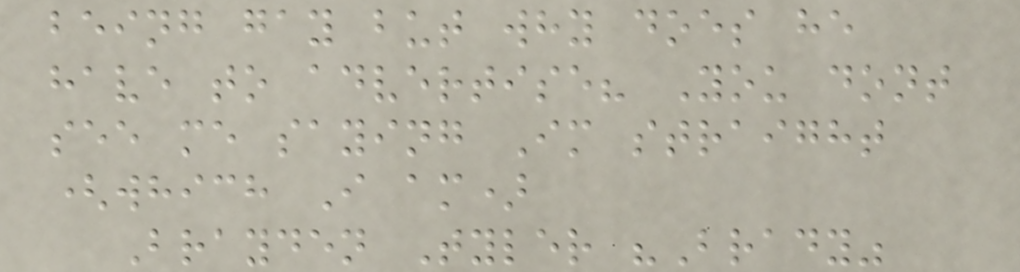being gay but why does he
have to advertise? You dont
see me saying Im straight
(which I am)
Brayden Tyler "Brady"
